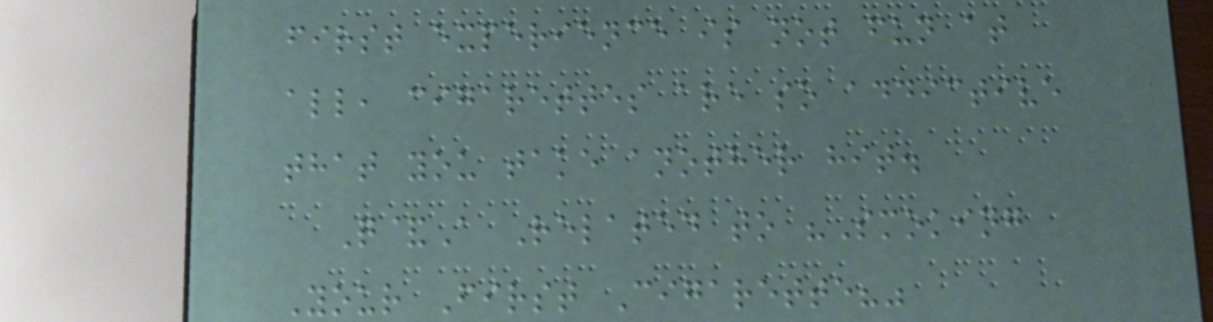first experience is not fun at
all, cigarettes are so addictive
that you take another hit.
Q&A Related to "Smoking
Your First Cigarette?"
